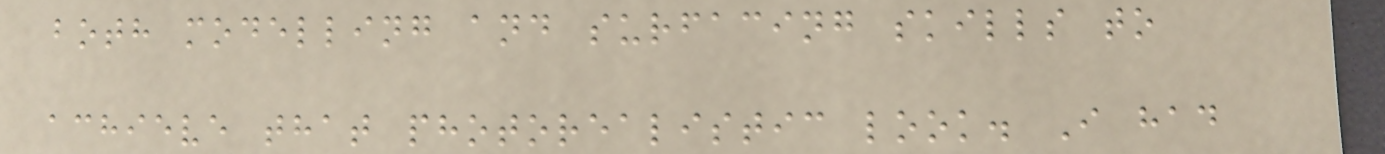both modelling and surfacing skills to
achieve that photorealistic look. I had
